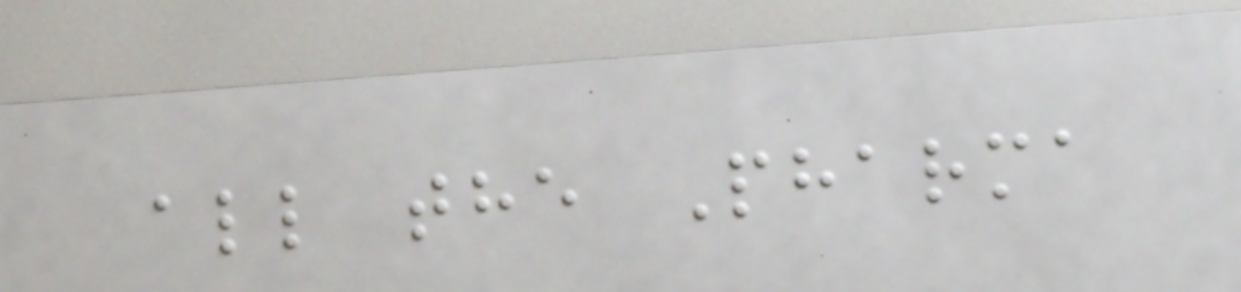all the Pharma
